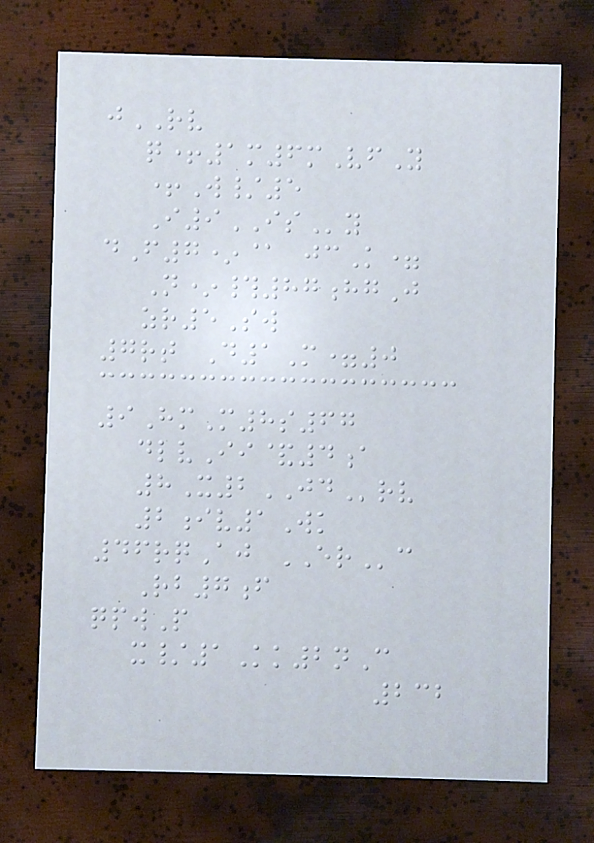jRV
q+1m6mVfY
+W/5
I9ISy
dF7*@ jcK=
N*#87hgJ
zr5Sw
7rt D1M=0
9HmM8s67
dlvIi&4a
8X2JDrv
2iv1Wk
46rqAj ERc
Rb7f
qpwP
x/1Kk2nC
232
